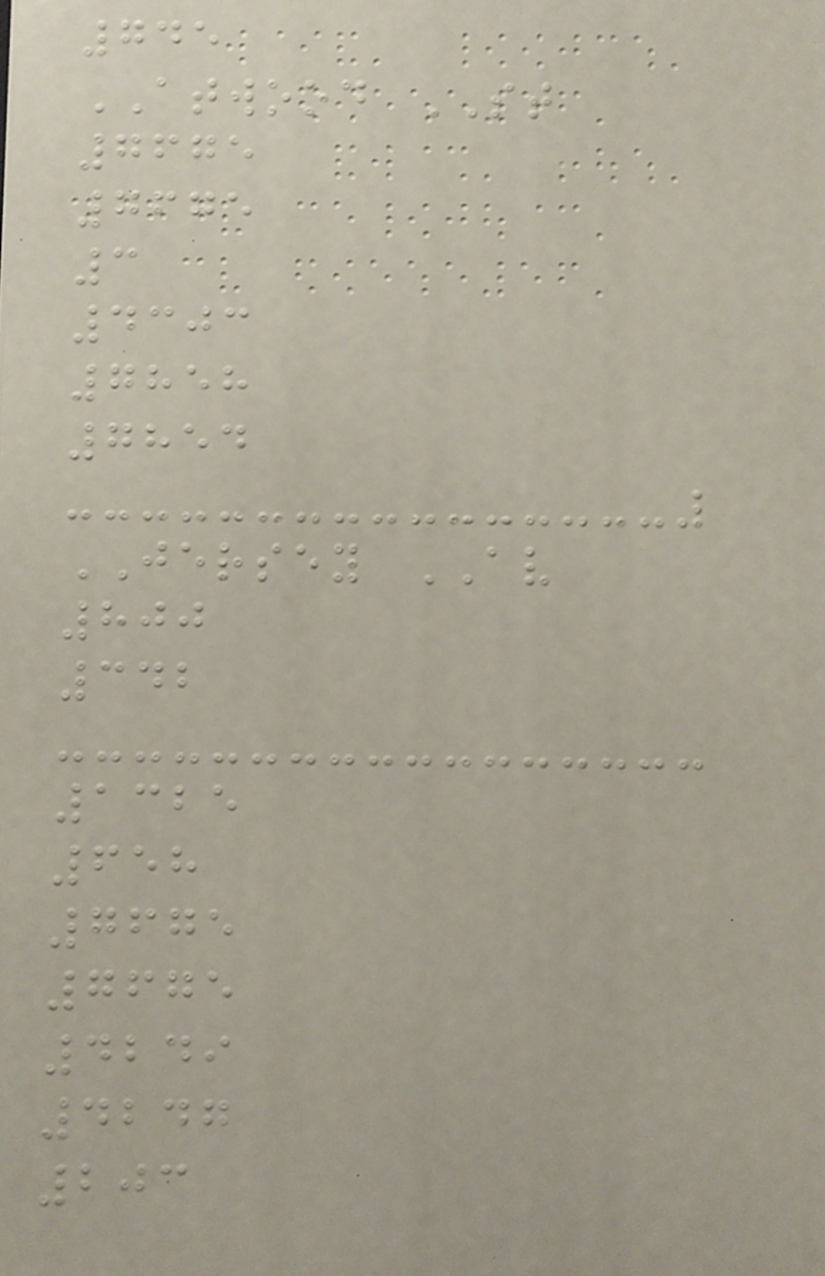745
ATWOOD ST
7675
7675
3
4303
7858
7854
JERSEY AV
800
342
1325
658
7675
7675
4249
4247
203
